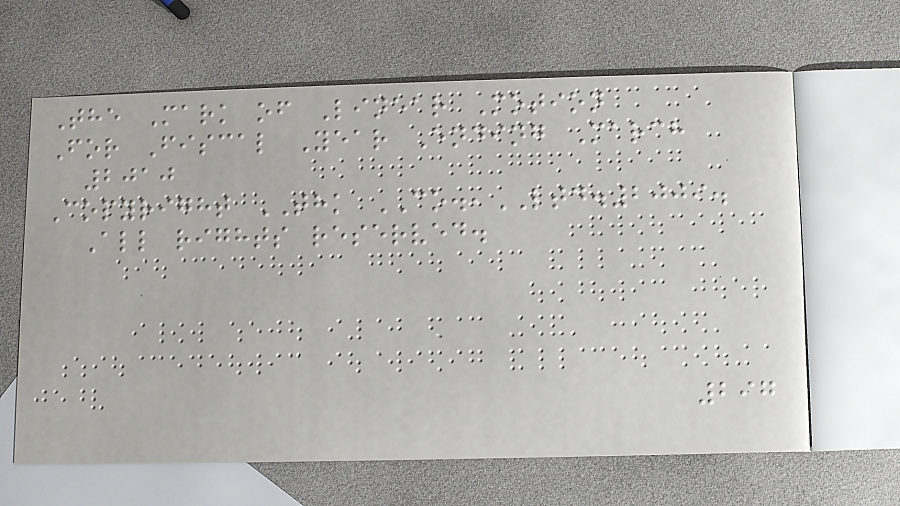The Mark of Linear Motion
For Fiscal Year Ending March
2010
Copyright THK CO.,LTD.2009.
All rights reserved.
297
